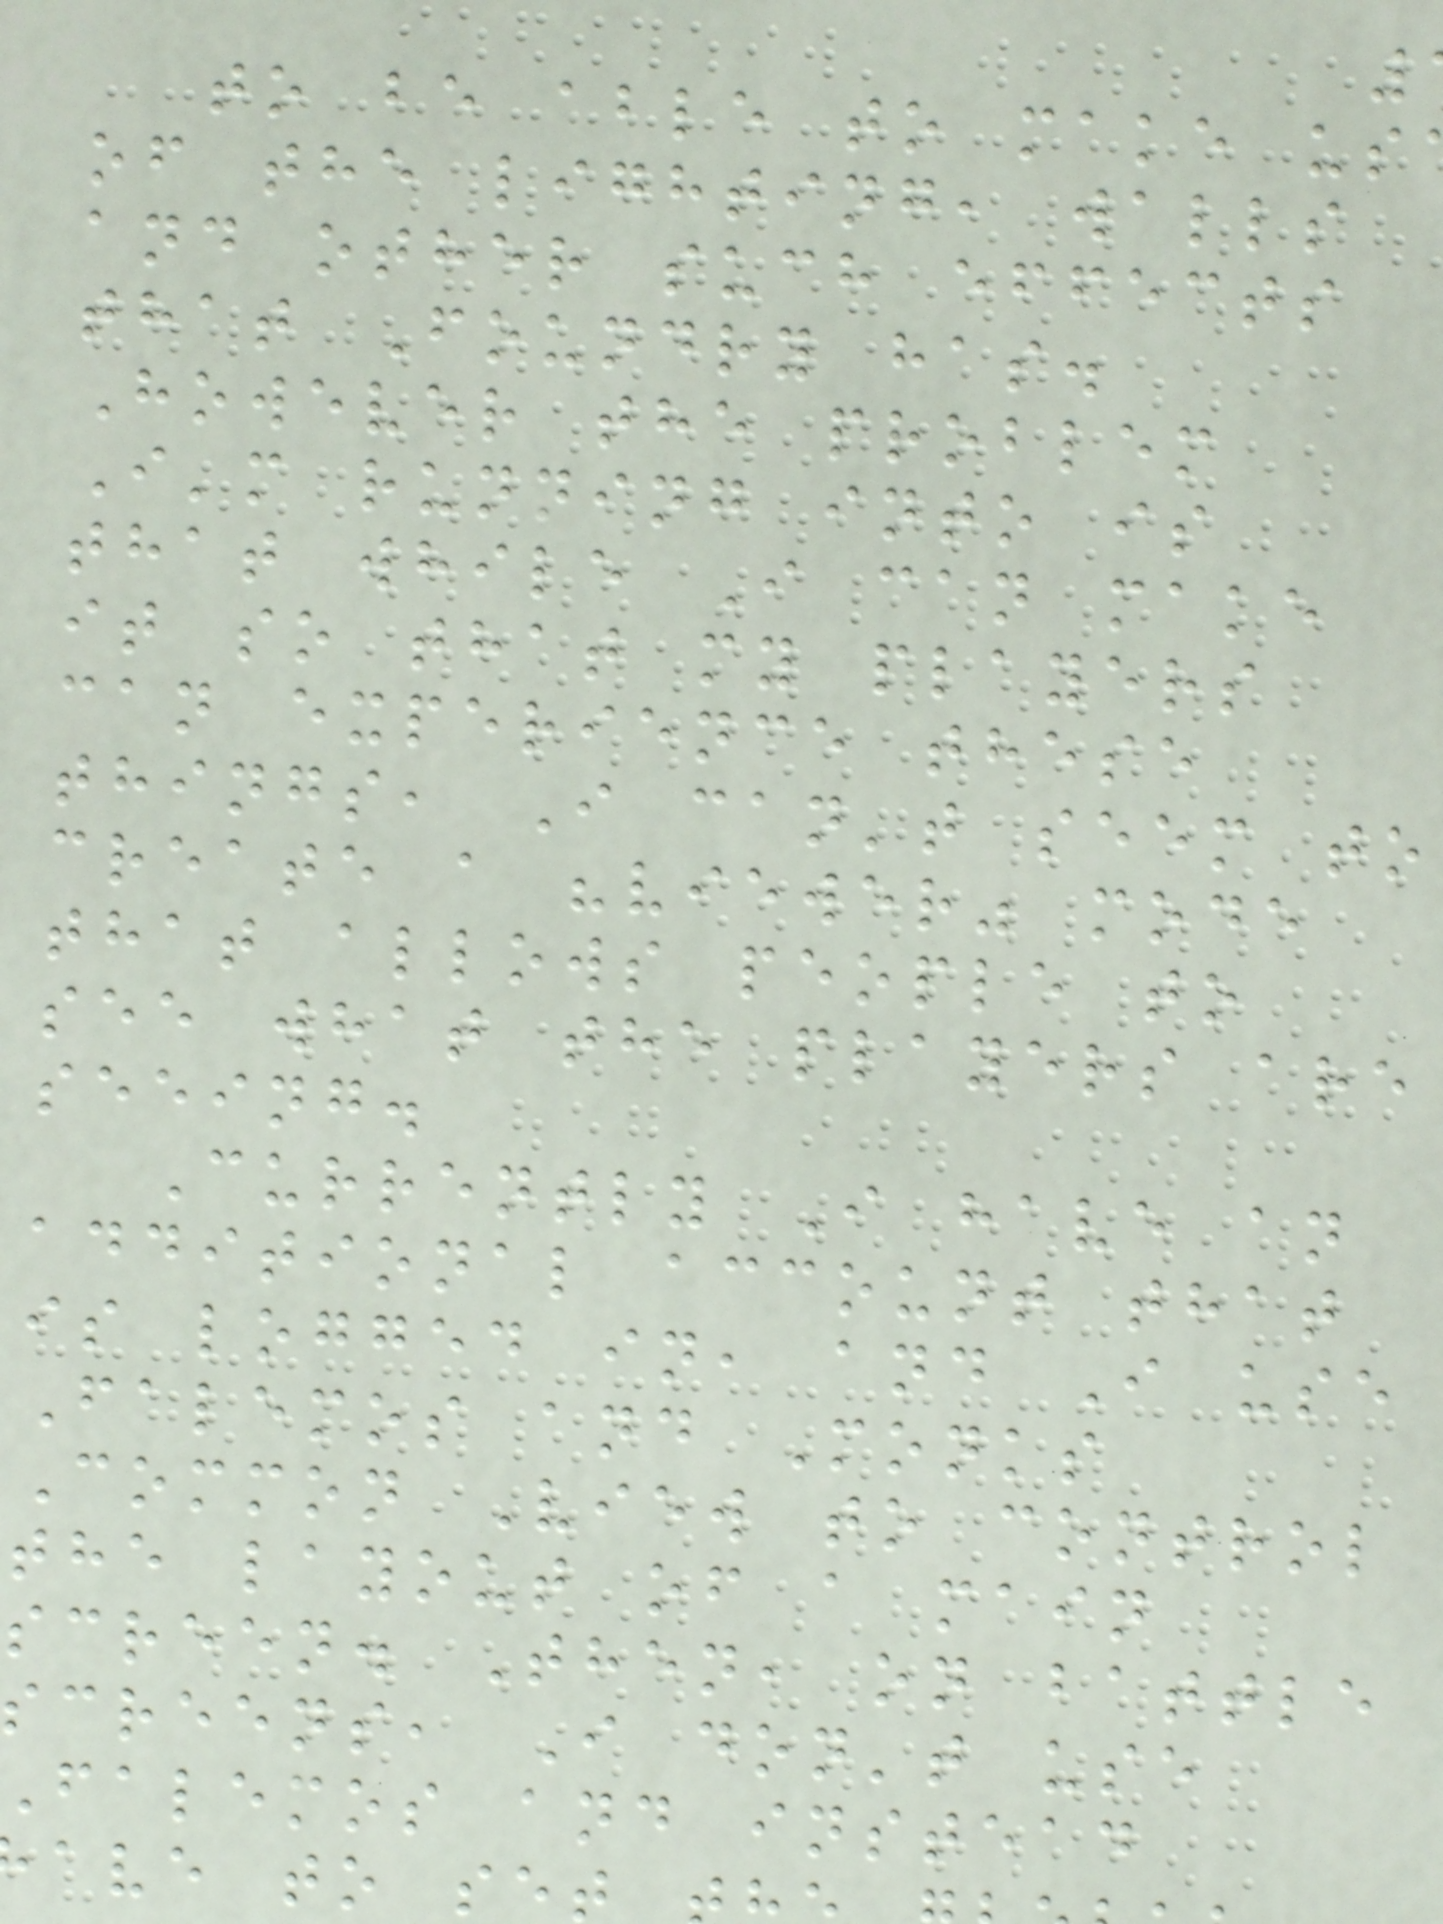to be able to make us
of the lighting, walls
and other such effects
that Foundry has.
However the problem
I'm running into is
that while I can make
it so that my players
can experience these
things, I can't seem to
create a "viewer" mode
that allows people to
see what the players are
seeing.
Currently I have an
additional account that
is logged in, and I use
Falemos and Monks
Common View to control
the layout of a main
screen. Then, on battle
screens, I don't use
falemos and instead
ave to set
